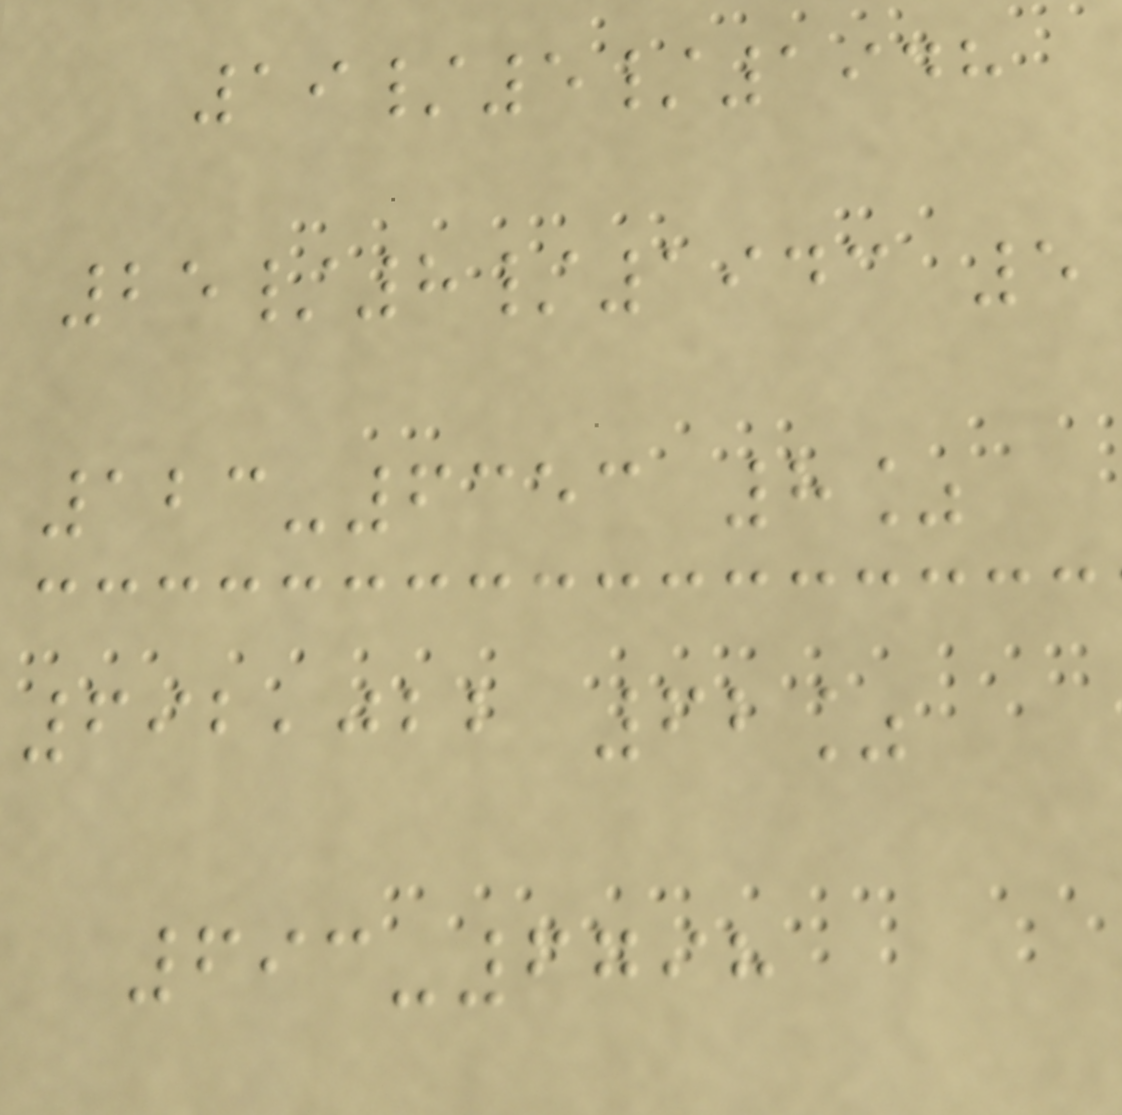19/5/1948
25/8/1943 5
123-6353 8%
692,022 62%
693-6798
